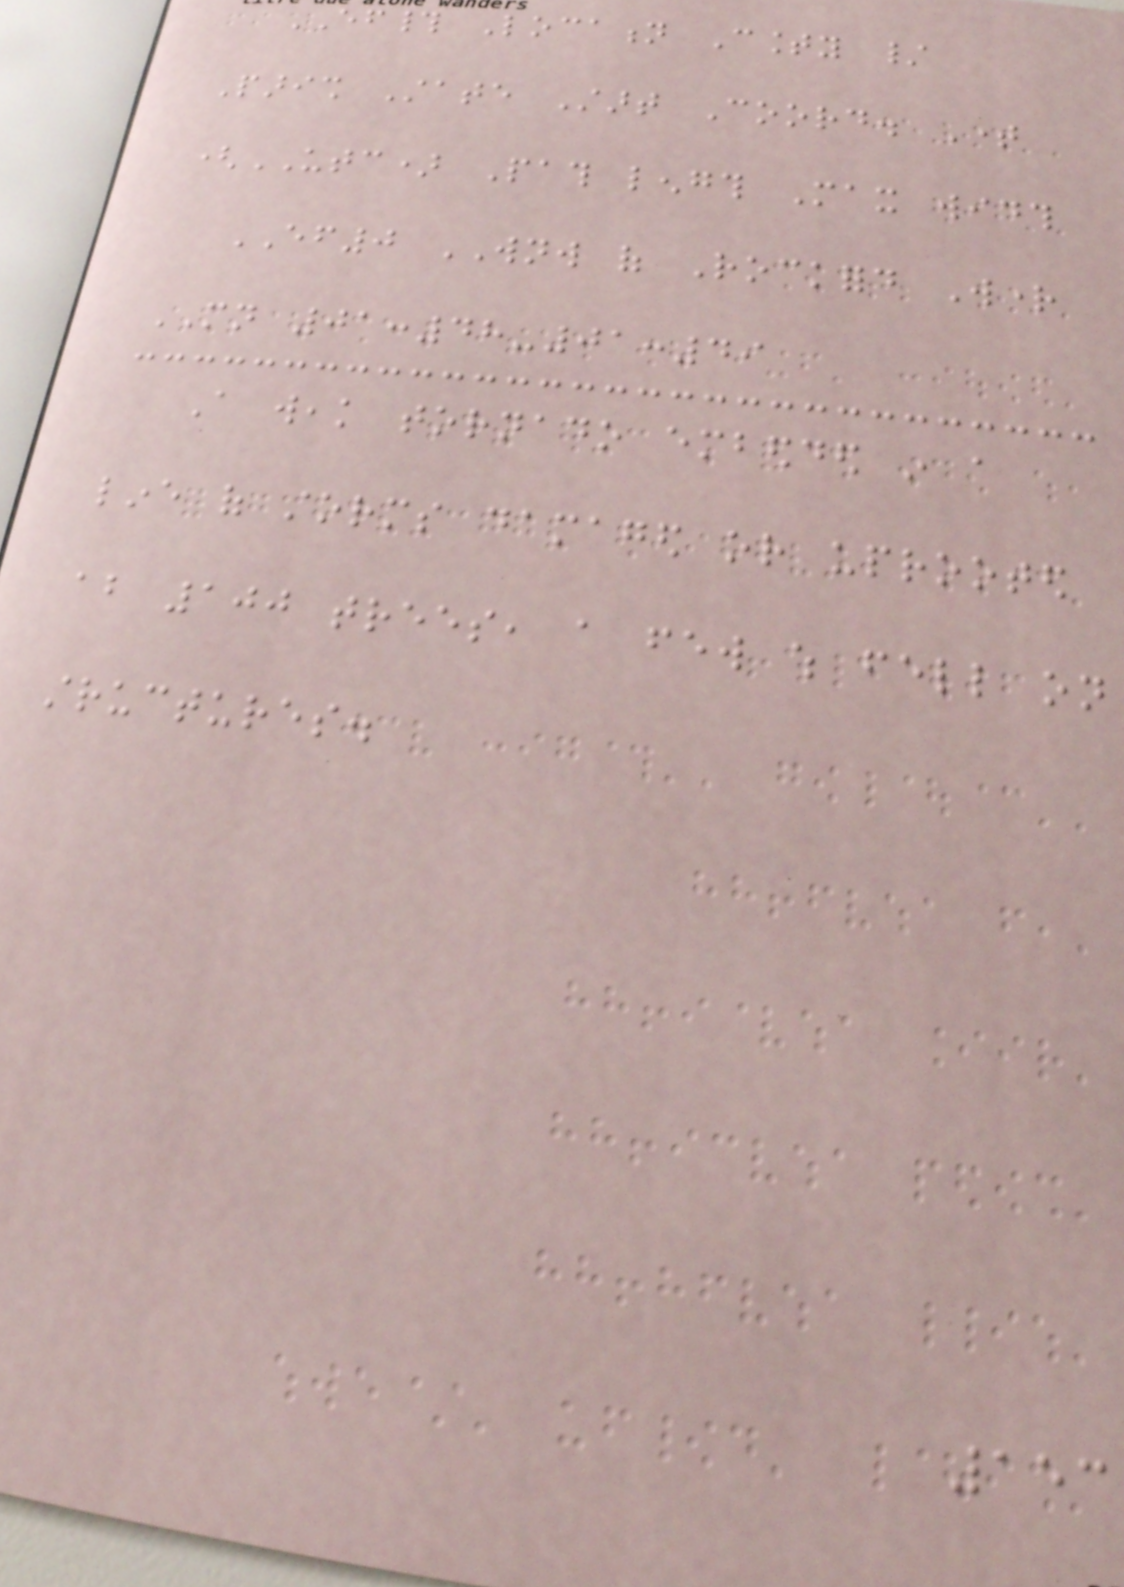EF# Location County /
Parish State Start Coord. Time
(UTC) Path length Max width
EF0 WNW of Rockford Wright
MN 01:48-01:49
A weak tornado embedded in a
line of storms damaged or uprooted
about 100 trees, a few which fell on
structures.
153
